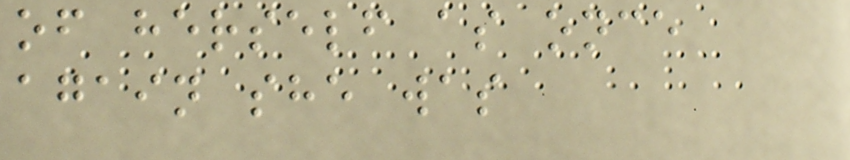of herself as once
again she was
